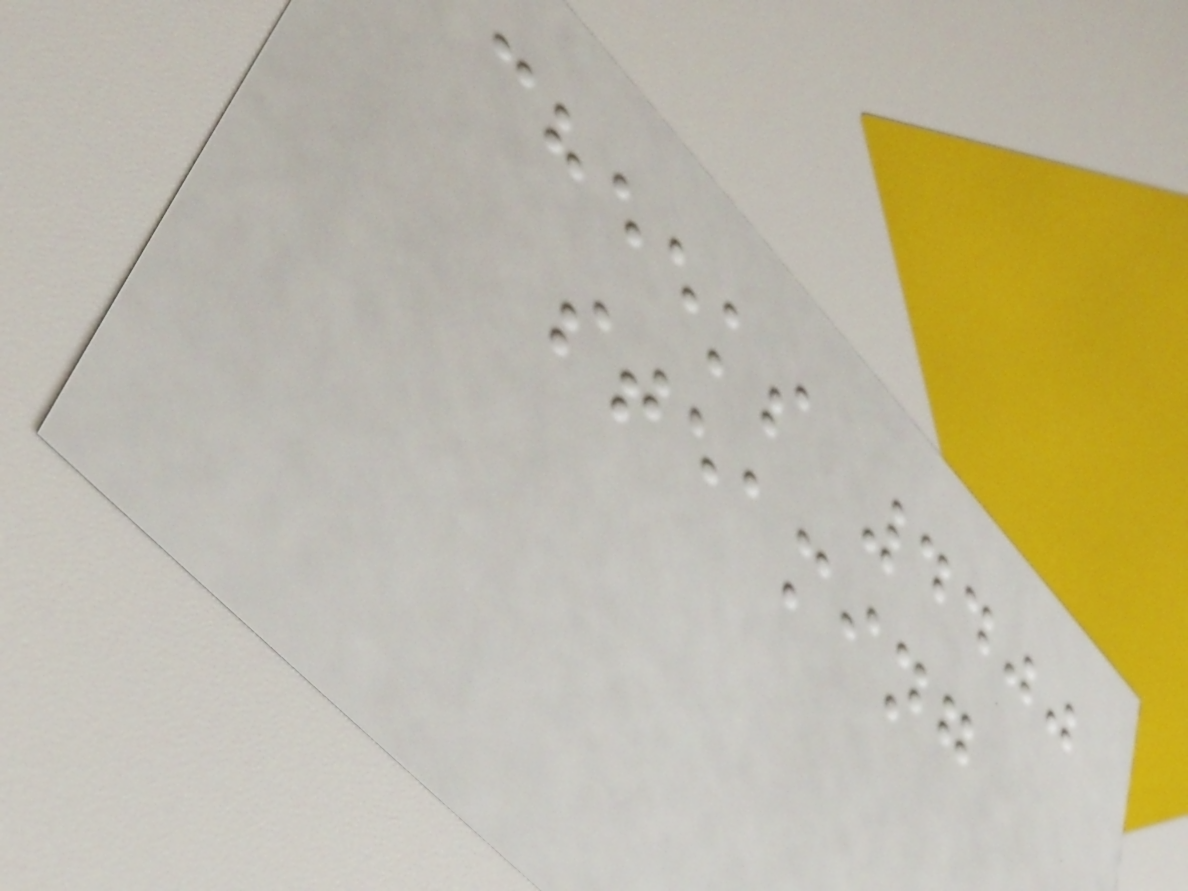cheeks 4400
steaming
